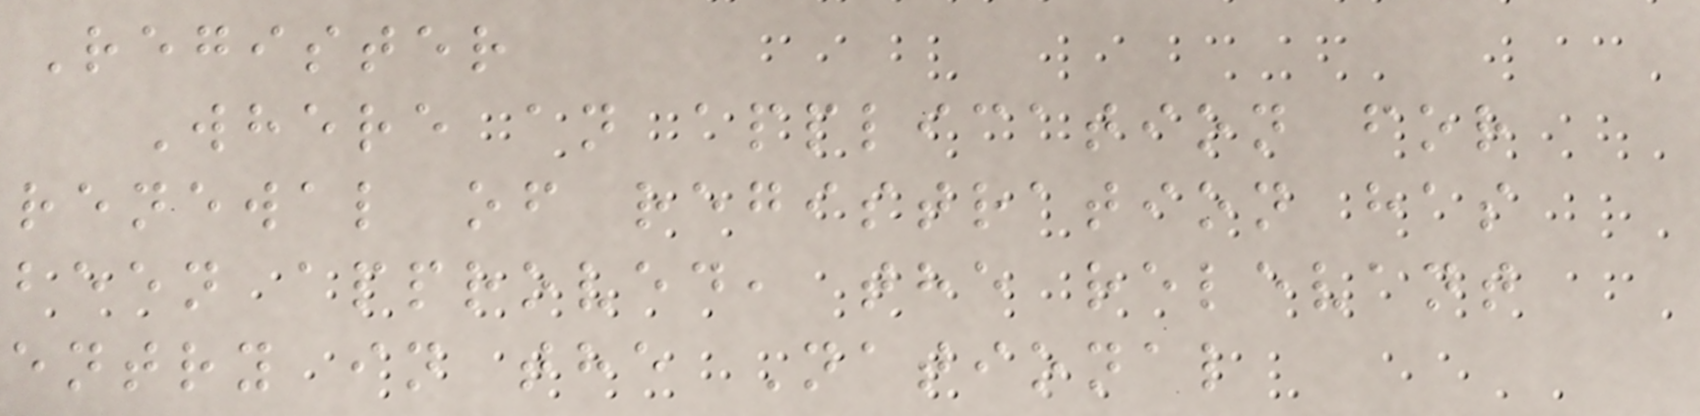Register
Where an application for
renewal of registration has
been approved, the relevant
entry in the National
